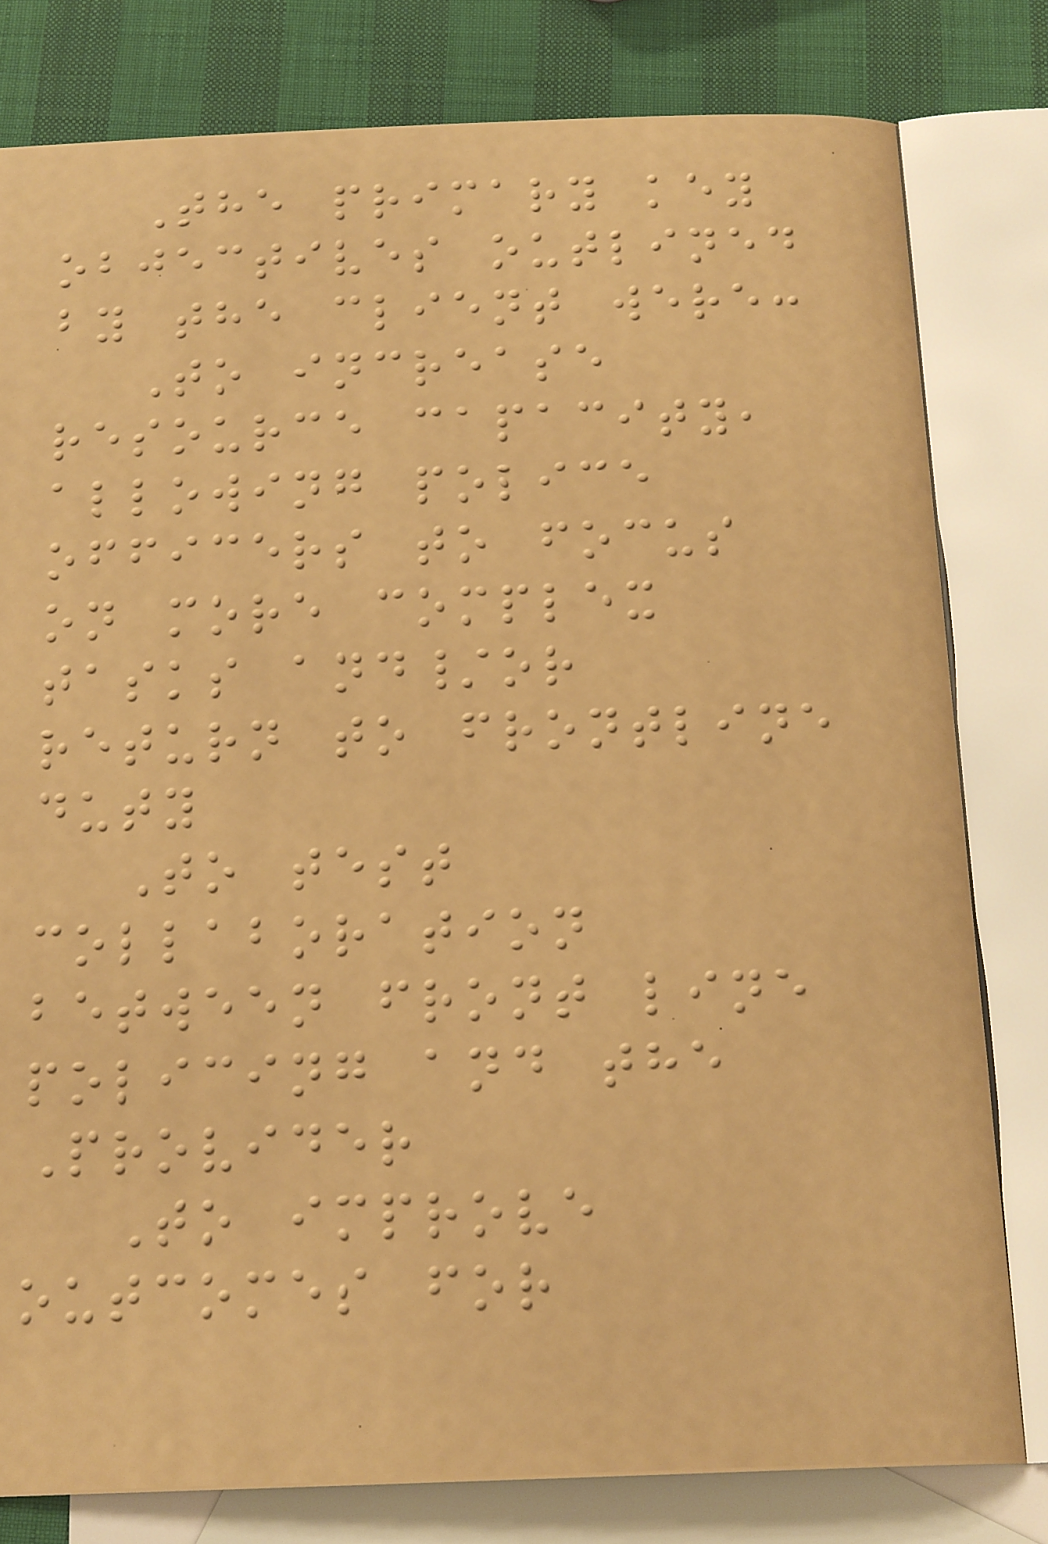The primary key
objectives outlined
by the client were:
To increase
resource capacity,
allowing police
officers to focus
on more complex
tasks and/or
return to frontline
duty
To test
collaboration
between front line
policing and the
Provider
To improve
outcomes for
